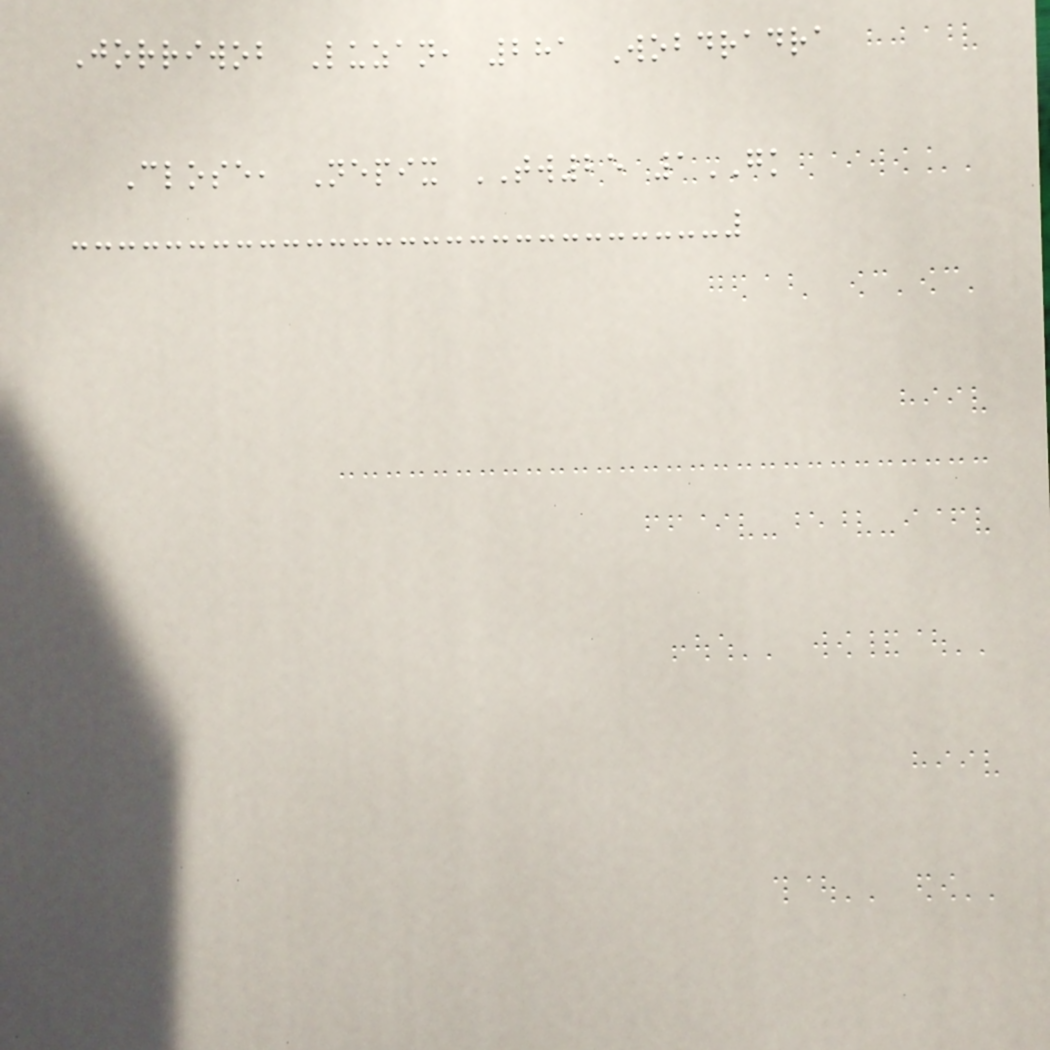Jorriwob Luzan, 281 Wobdradra
Close, Nepix TW25 1GK
